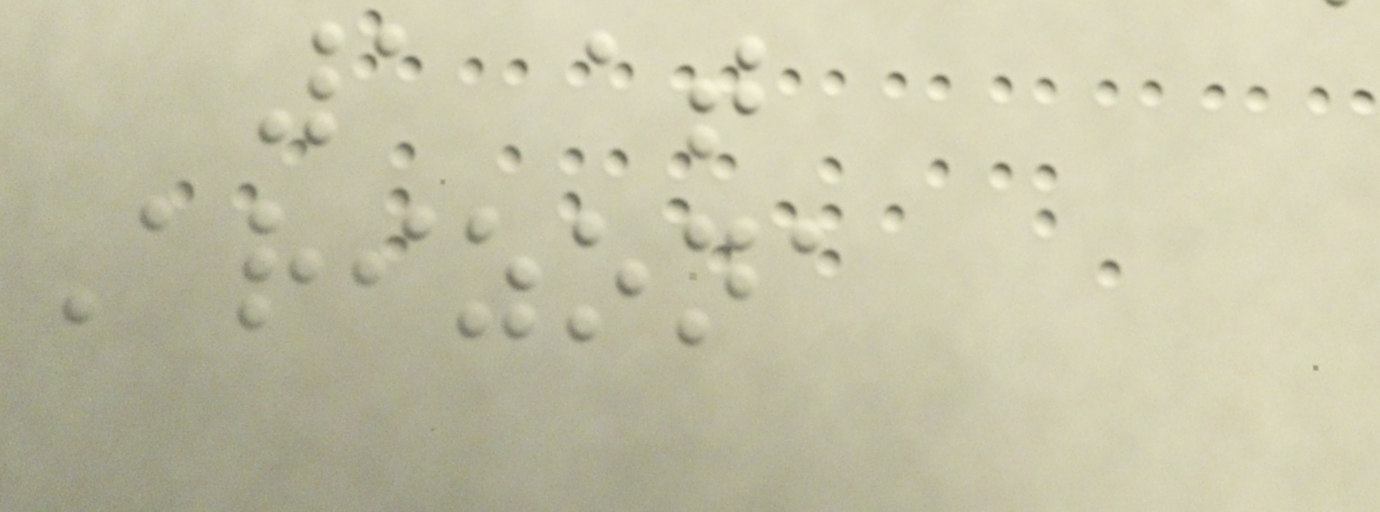1 at
Arizona
